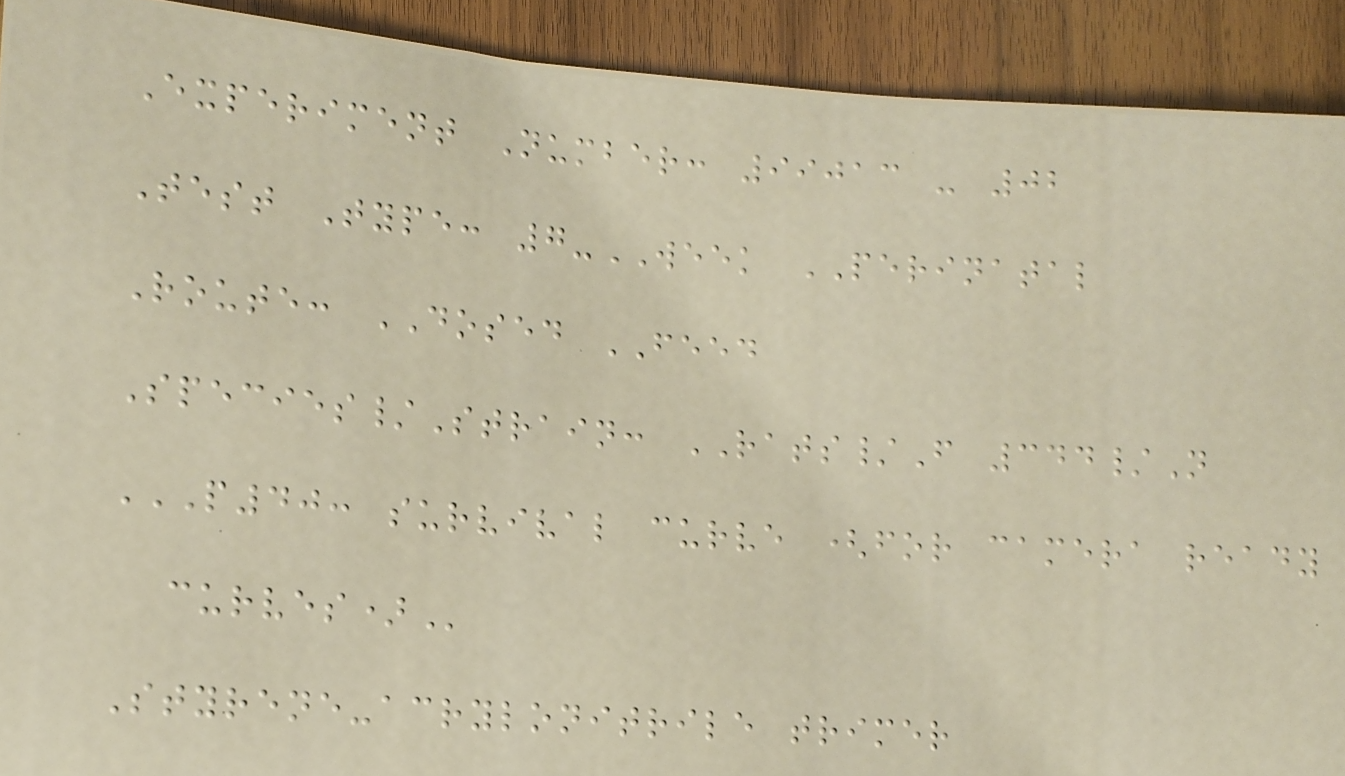Experiment Number: 99013 - 02
Test Type: 7-WEEK PERINATAL
Route: DOSED FEED
Species/Strain: RATS/F 344/N
P40: SURVIVAL CURVE (FOR CAMERA READY
CURVES)
Styrene-acrylonitrile trimer
